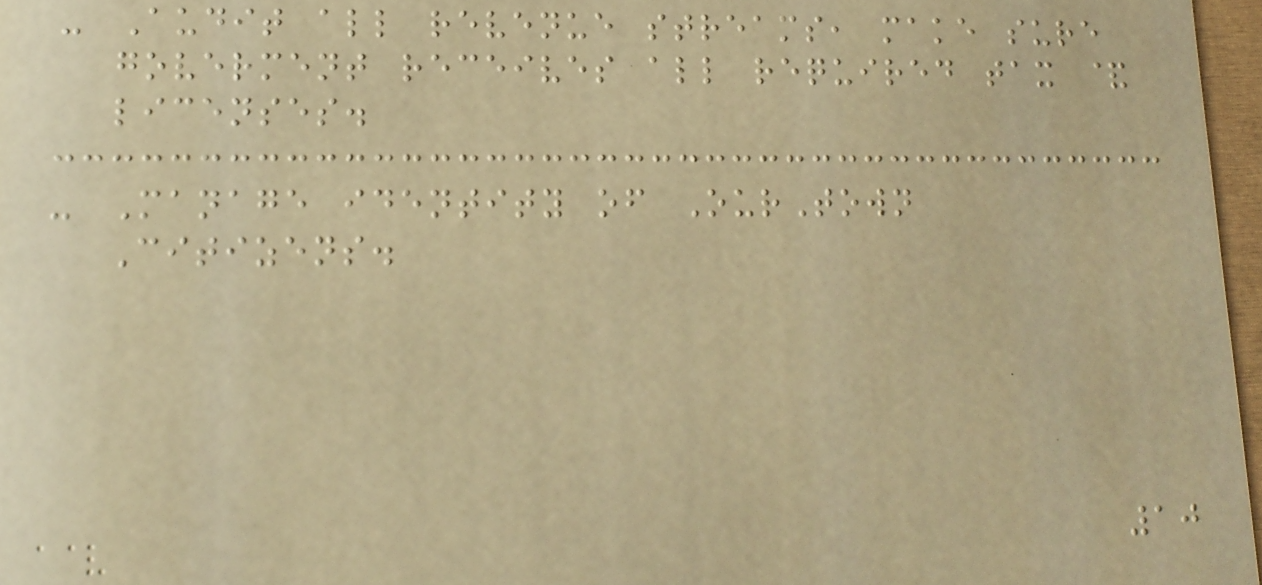- Audit all revenue streams, make sure
goverment receives all required tax &
licenses.
- Manage identity of OurTown
Citizens.
10
